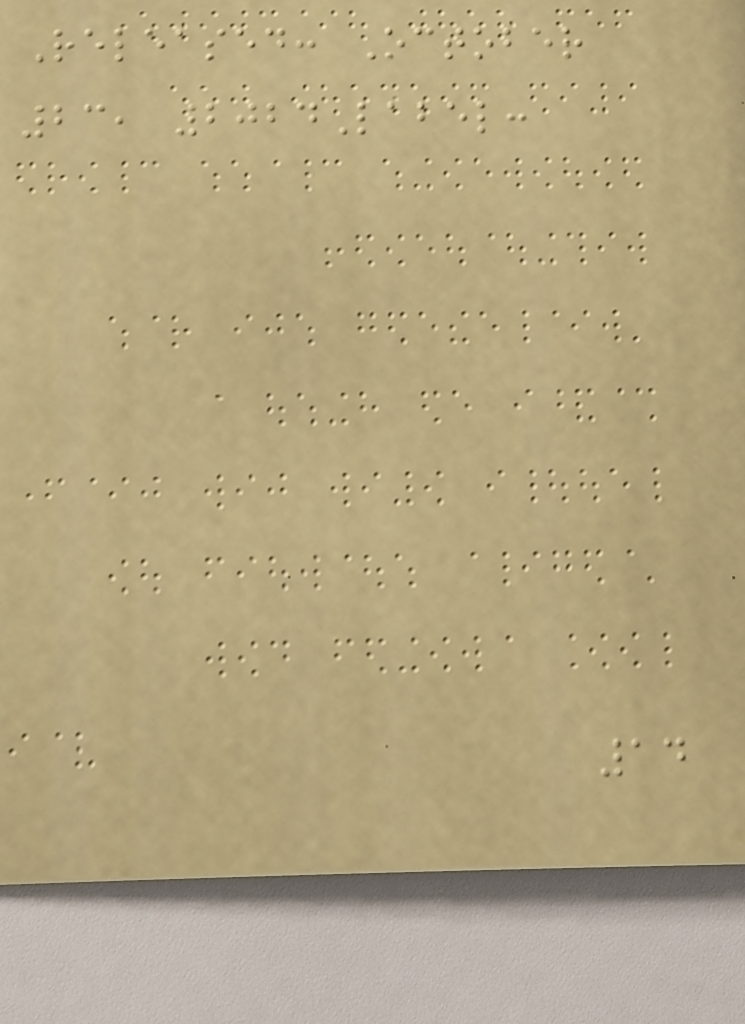Released: October
23, 2024Label:
14
